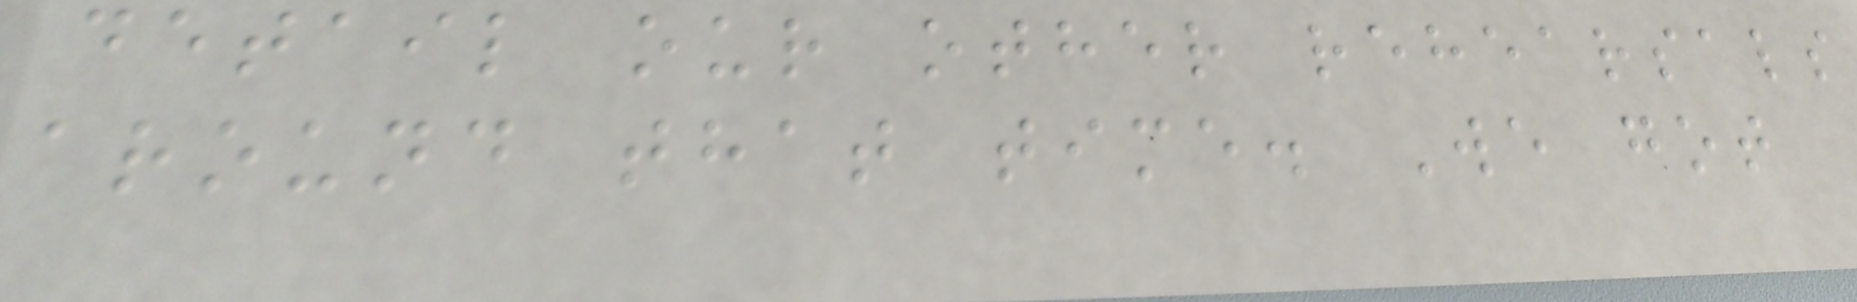detail our other rehearsals
around that time. We got
